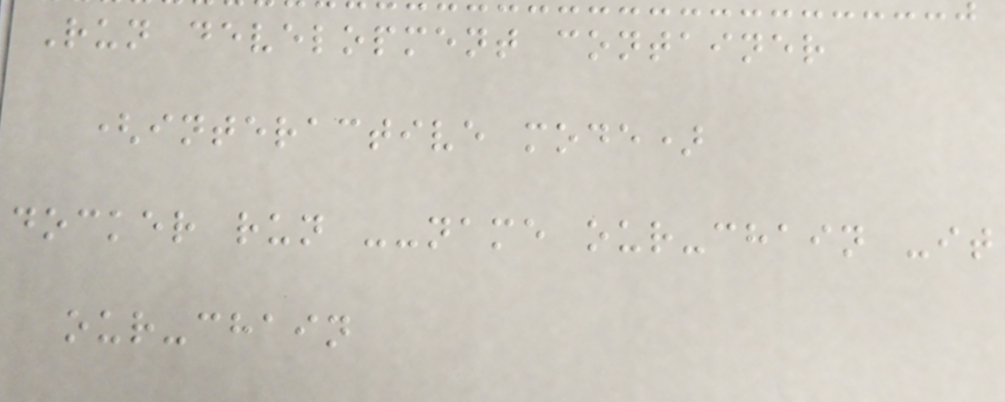Run development container
(interactive mode)
docker run --name our-chain -it
our-chain
